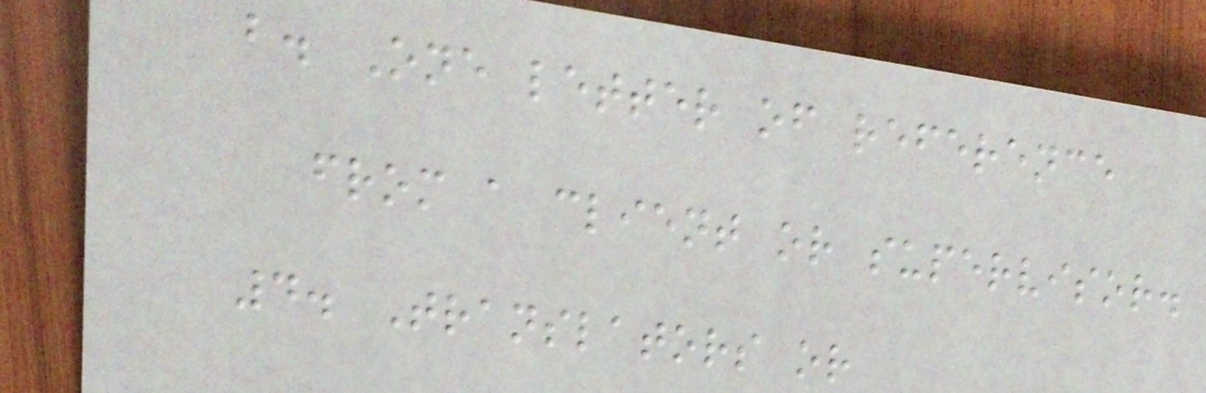b. One letter of reference
from a client or supervisor.
4. Translators or
